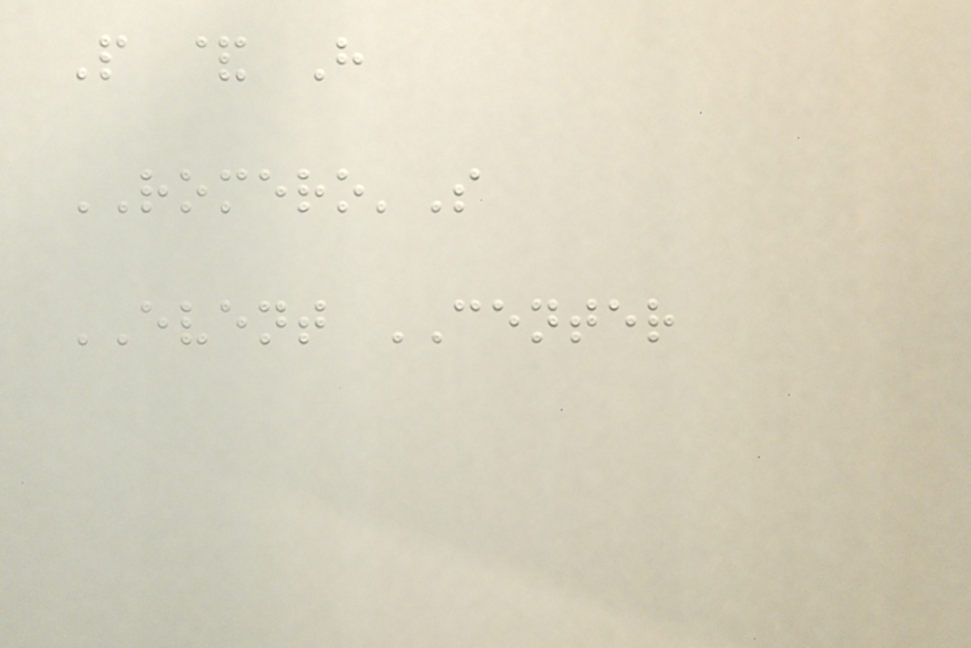P & H
ROMERO'S
EVENT CENTER
